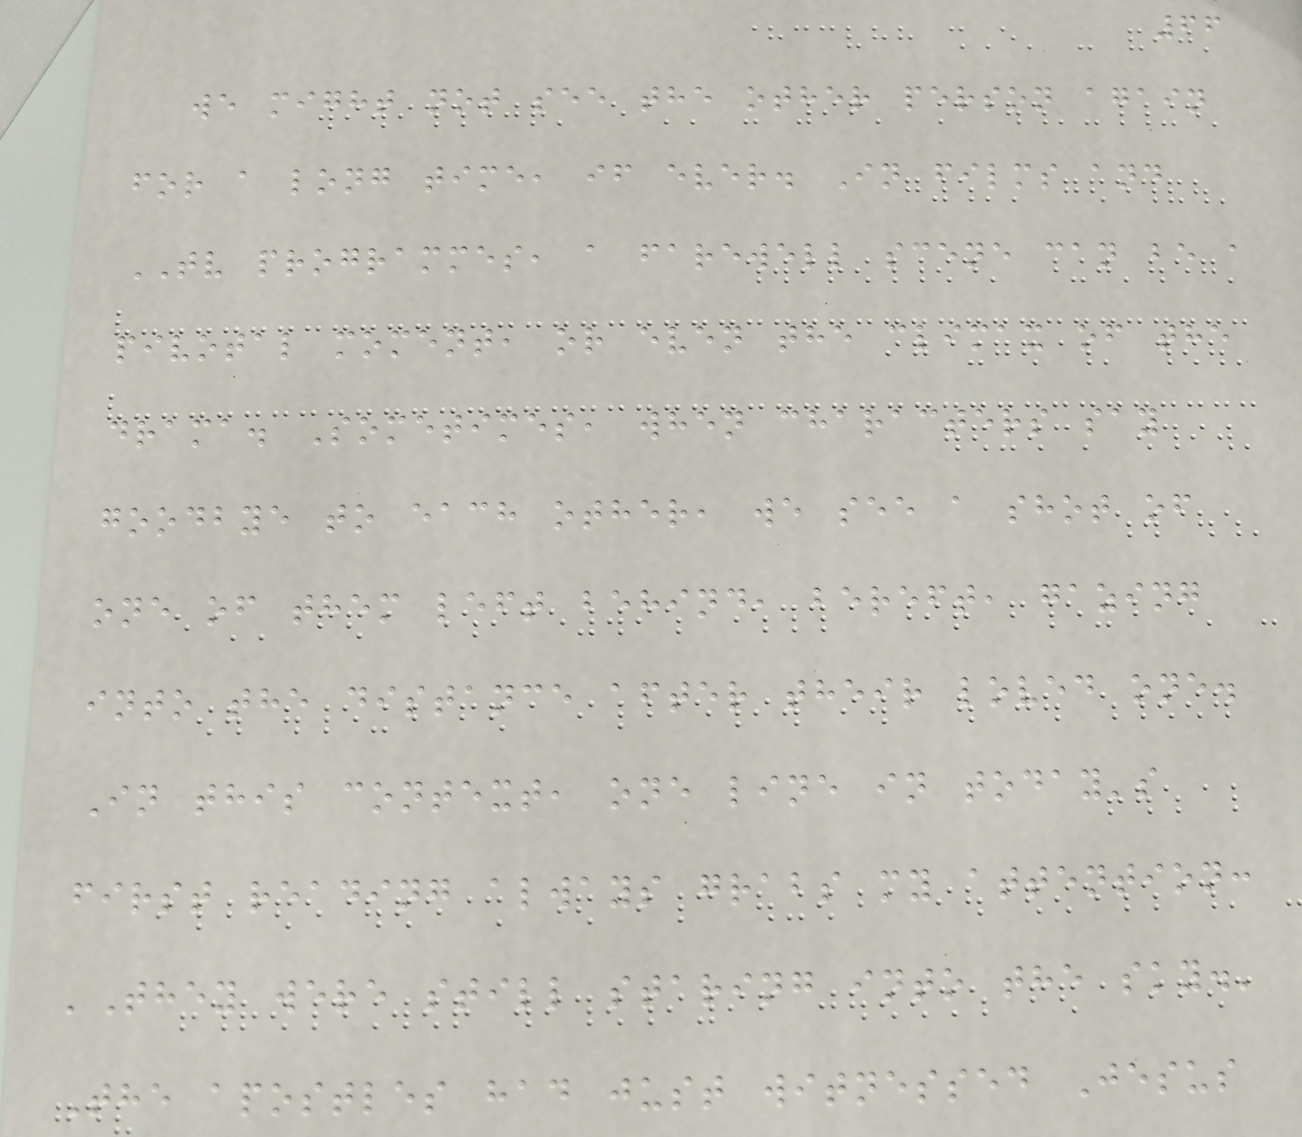66
we might not see the other person again
for a long time, if ever. In films and
TV programmes, a farewell scene can be a
pivotal moment, or even the climax of the
drama. Sometimes, when characters say
goodbye to each other, we see a shot of
one of them left behind, bereft, gazing
into the distance after their loved one.
In this context, one line in today's
first reading always grabs my attention:
'They were still staring into the sky.'
The apostles had just witnessed Jesus
